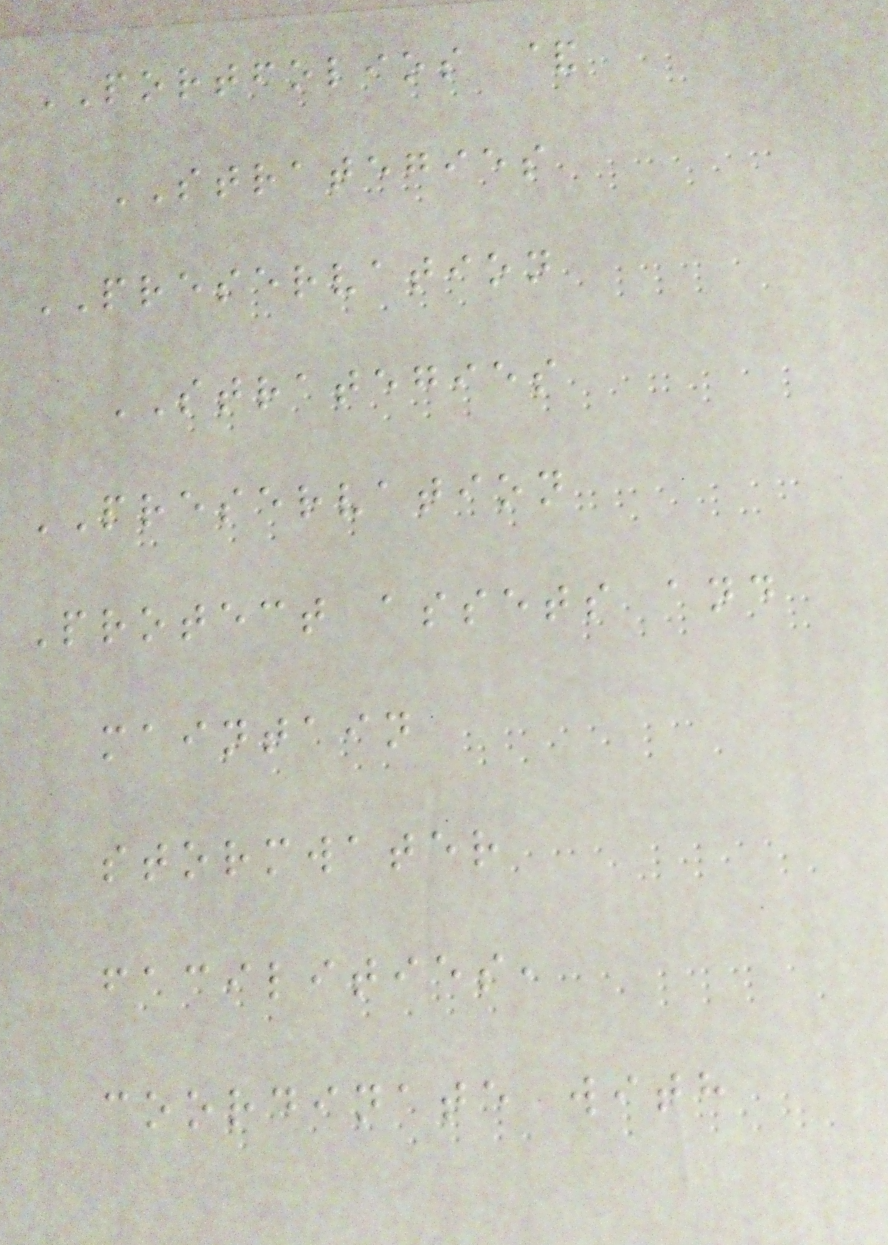PORTFOLIOS &
STRATEGIES
PRESERVATION
STRATEGIES
PRESERVATION
Protect assets and
maintain
stormwater
facilities,
coordinate with
